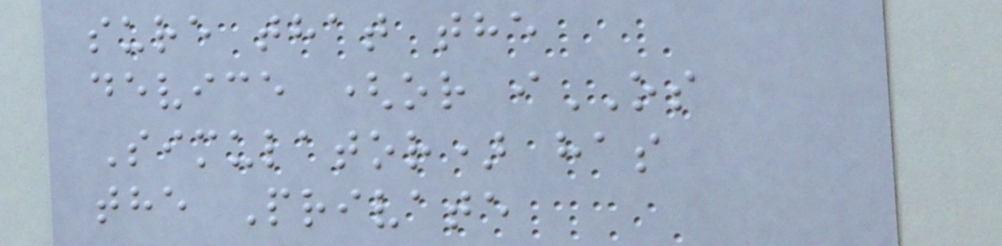sure that the
device (or iOS
Simulator) has
the Private
